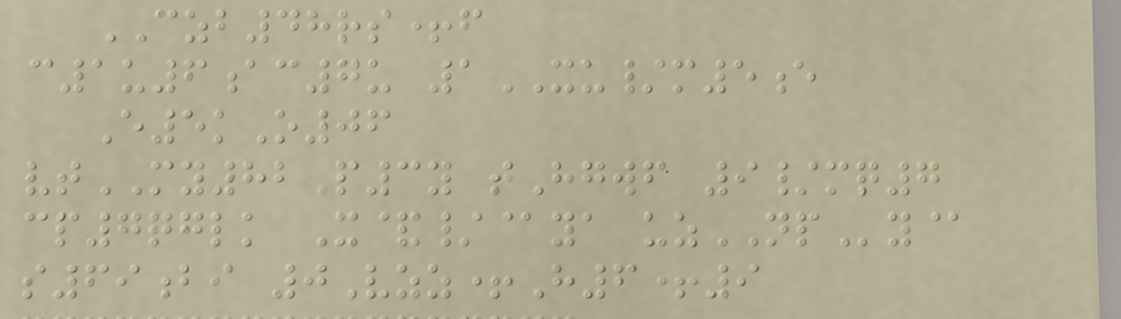CZB48rs+f
c1u6ac7u 1XU/m5e
E5kO06
vtMY82P3y tHgwf 9/mq7
cp7qglk X&/@ya uzNPy@
s69bi 0Vzz+H6+9
